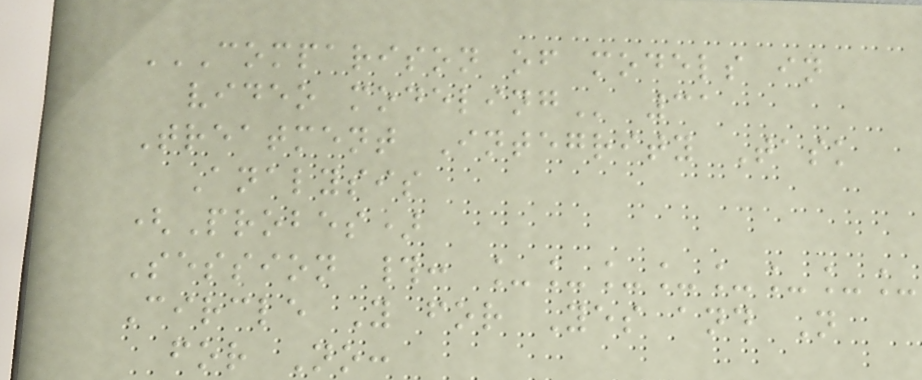COMPARISON OF MODELS IN
VIDEO MODELING 31
Treatment Integrity Task
Analysis
(Probes)
Session #: ________
Circle Y for Yes and N
for No:
